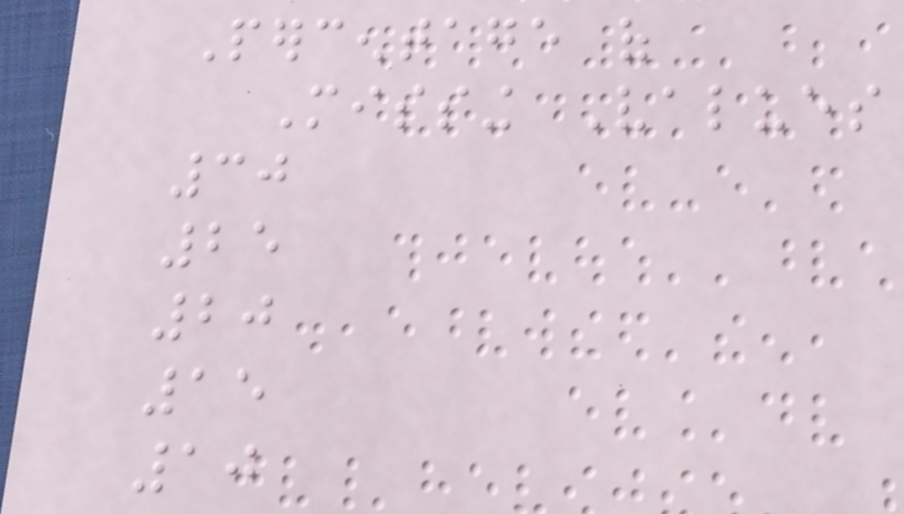Percentage of
Missing Values
30
25
20
15
10
